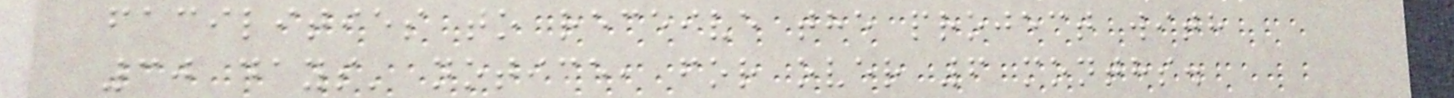facilities to receive the project with
30 days' notice, for over 6 months.
